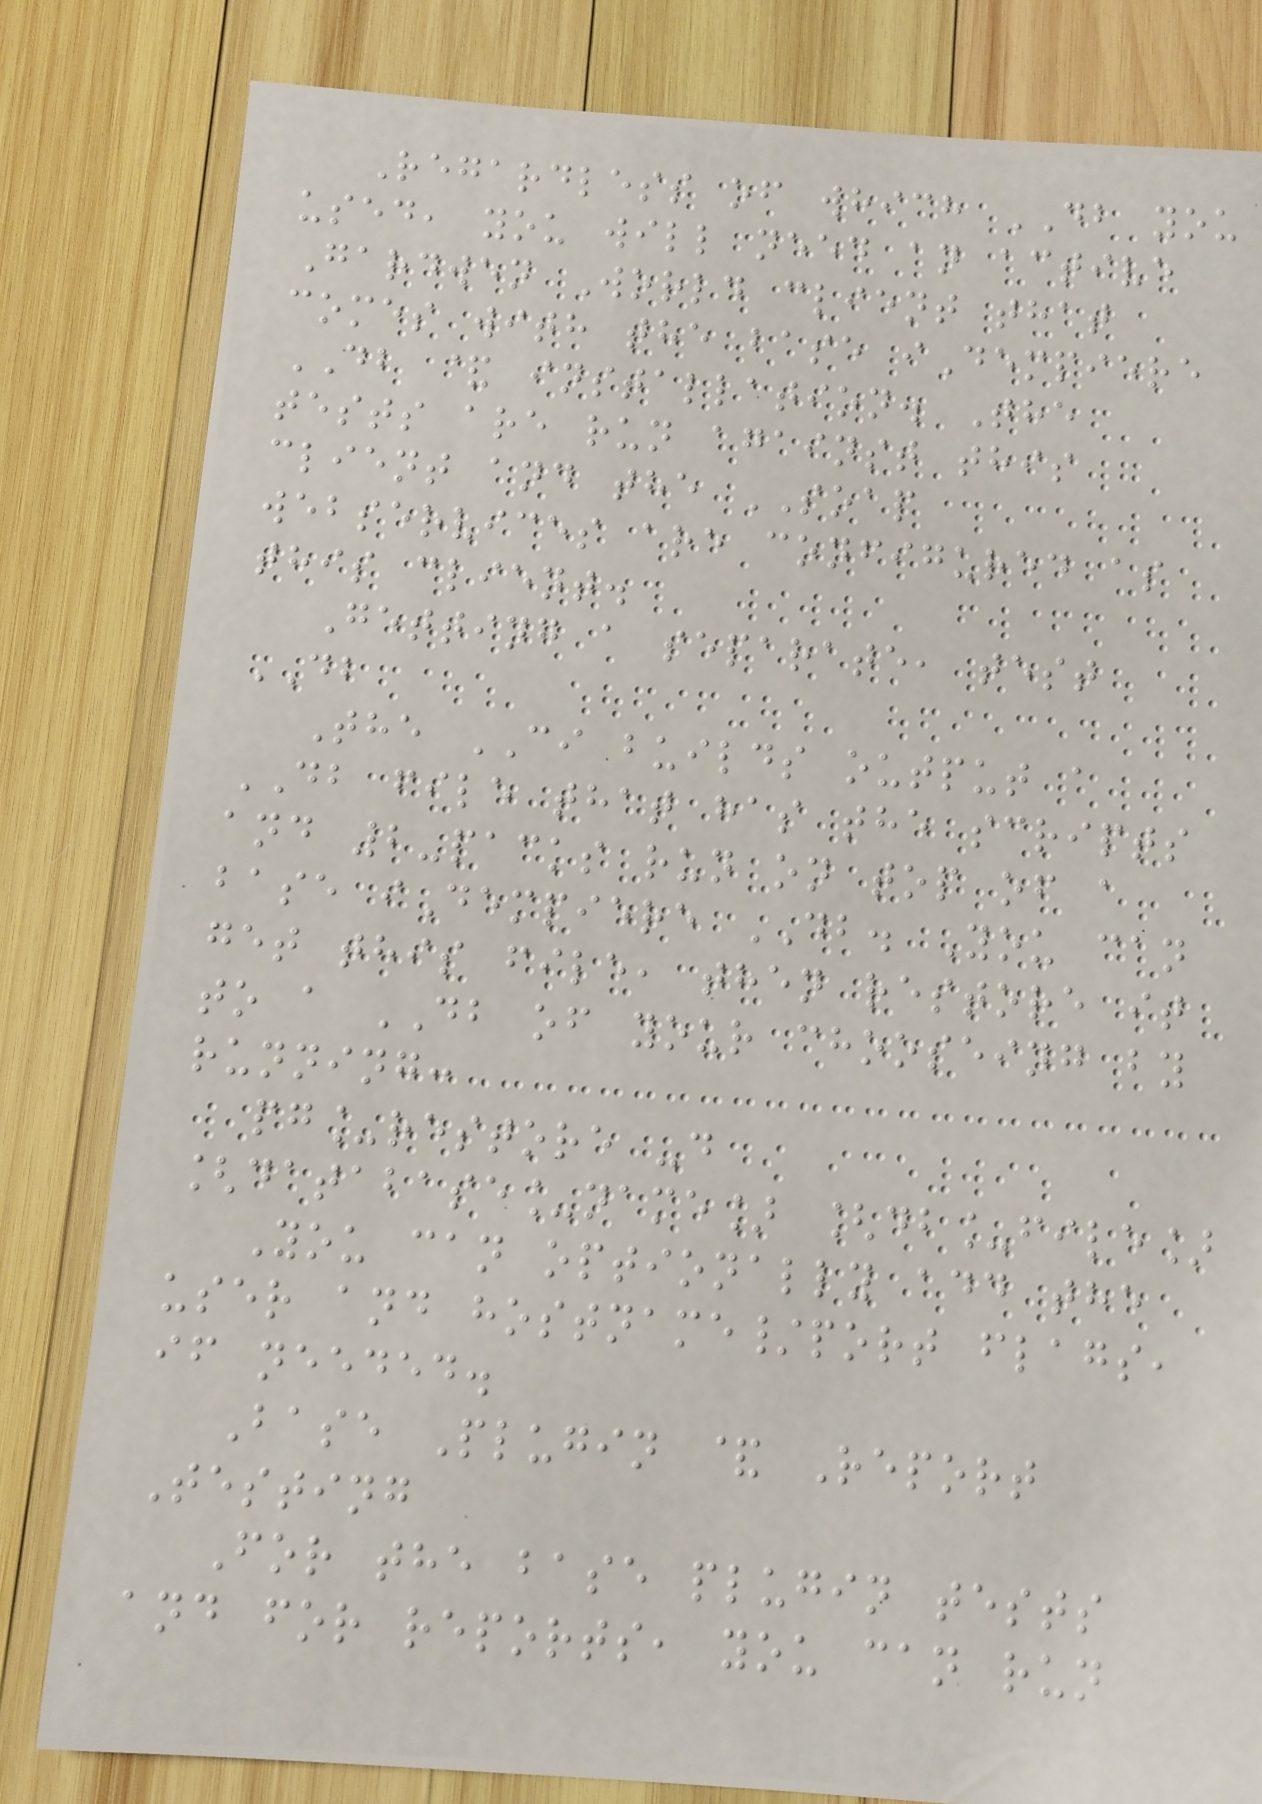Regardless of which DB you
used, you will need an active
Gardwen World client that
comes with the base iDempiere
DB & installation. The
tests are run against this
client and the SOAP
webservices are configured as
this client.
Getting a separate, test
DB
The CI builds output a
DB file that has the scripts
and 2-packs run on top of a
base iDempiere DB. You can
get this file, then restore it
to a DB of your chooseing by
running:
pg_restore -d
[database_name] [db_file]
You can optionally add the
user and hostname/port flags,
if needed.
Base Plugin & Report
Testing
For the base plugin tests
and for reports, you can run
